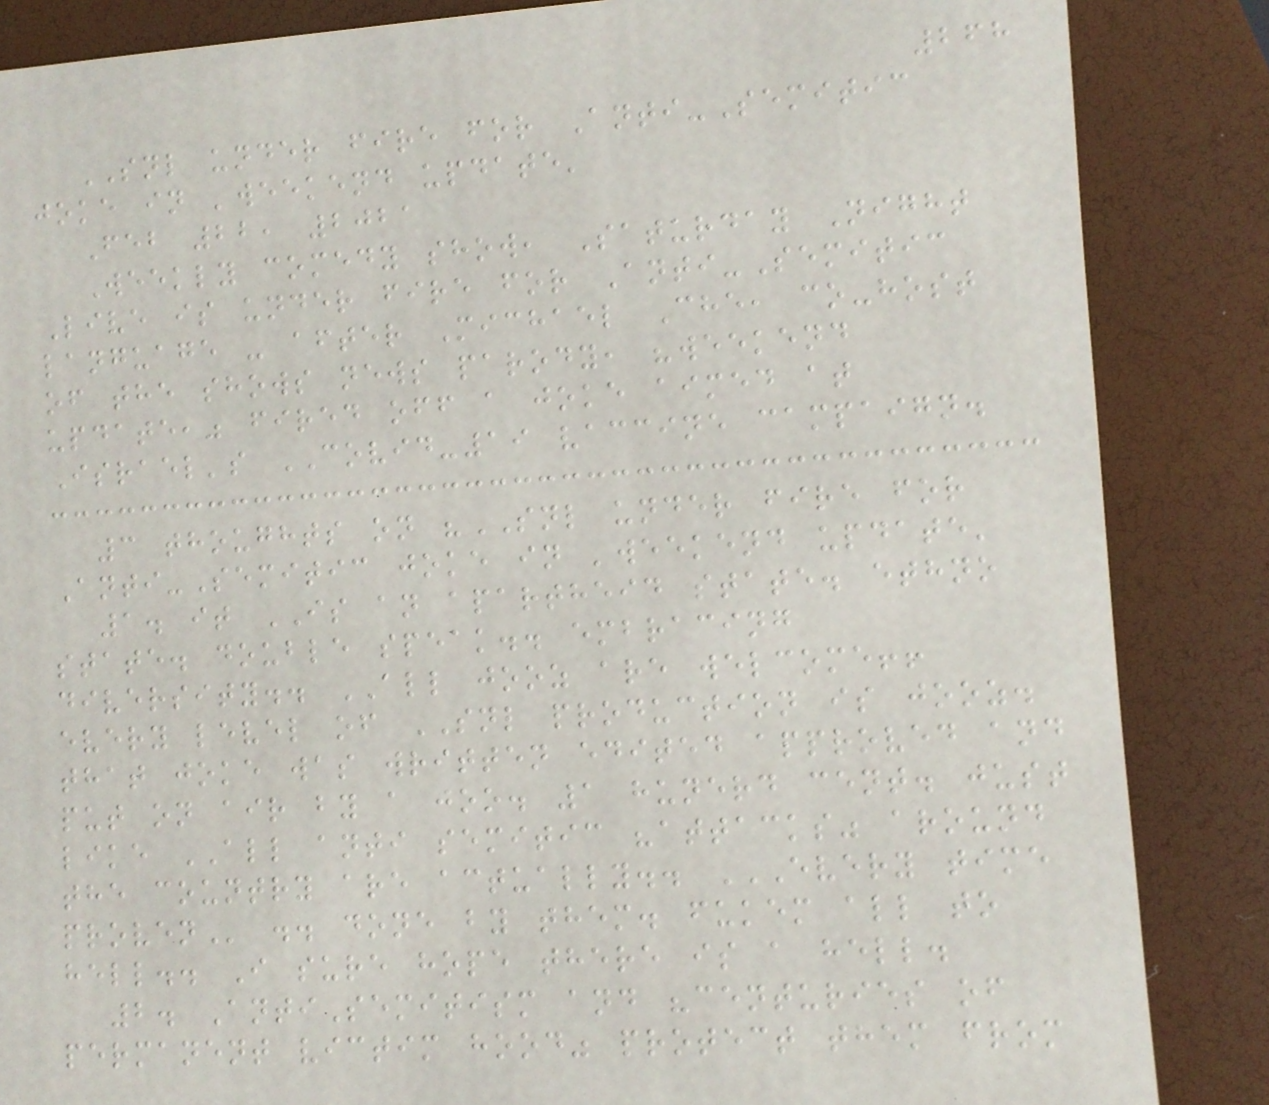268
SNL under fire for Anti-Semitic
joke in 'weekend update'
Feb 22, 2021
Weekly comedy show, Saturday Night
Live is under fire for Anti-Semitic
language - after Michael Che, co-host
of the shows news parody, "weekend
update," fired off a joke aimed at
Israel's COVID-19 vaccine campaign.
3 thoughts on "SNL under fire for
Anti-Semitic joke in 'weekend update'
1. it IS an apartheid state. ethno
state. double speak.. embracing
diversity.. ALL jooz are welcome!!
every level of SNL production is jooz.
that joke was written edited approved and
put on air by a joo. 1 hunerd cent. just
like ALL anti semitic "attacks" around
the country are actually.. EVERY TIME
PROVEN .. done by them. fukem all to
hell.. I sure hope there is a hell.
2. AntiSemitism and "centuries of
permanent victim hood" protect them from
